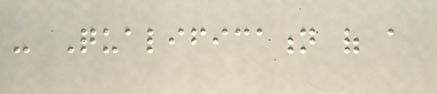- Qualification of a
